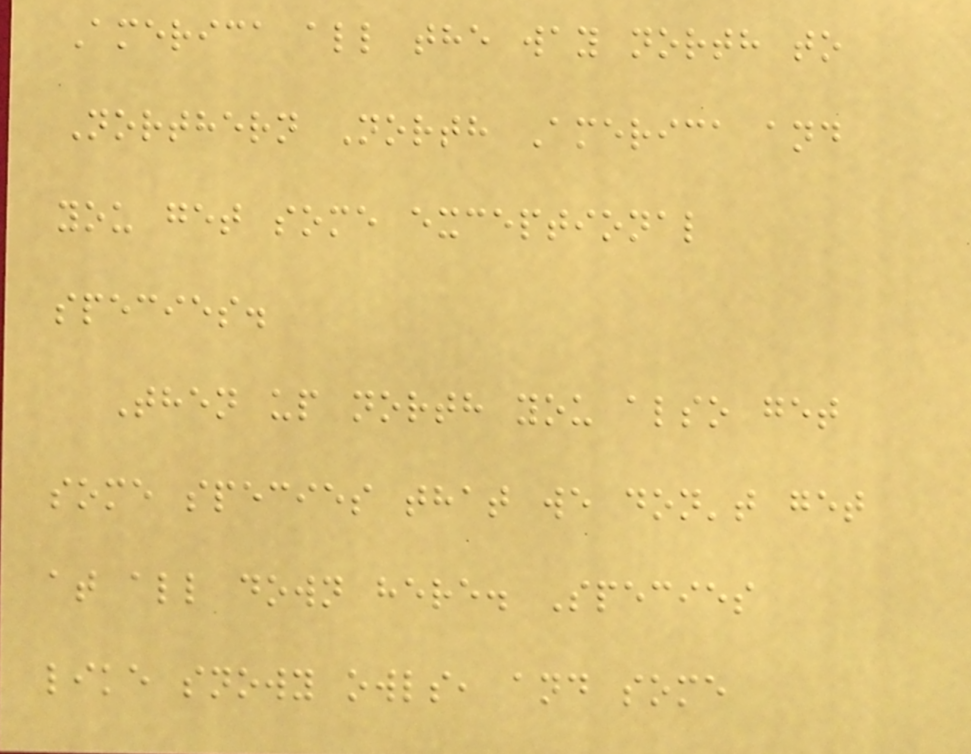America all the way north to
Northern North America and
you get some exceptional
species.
Then up north you also get
some species that we don't get
at all down here. Species
like snowy owls, and some
